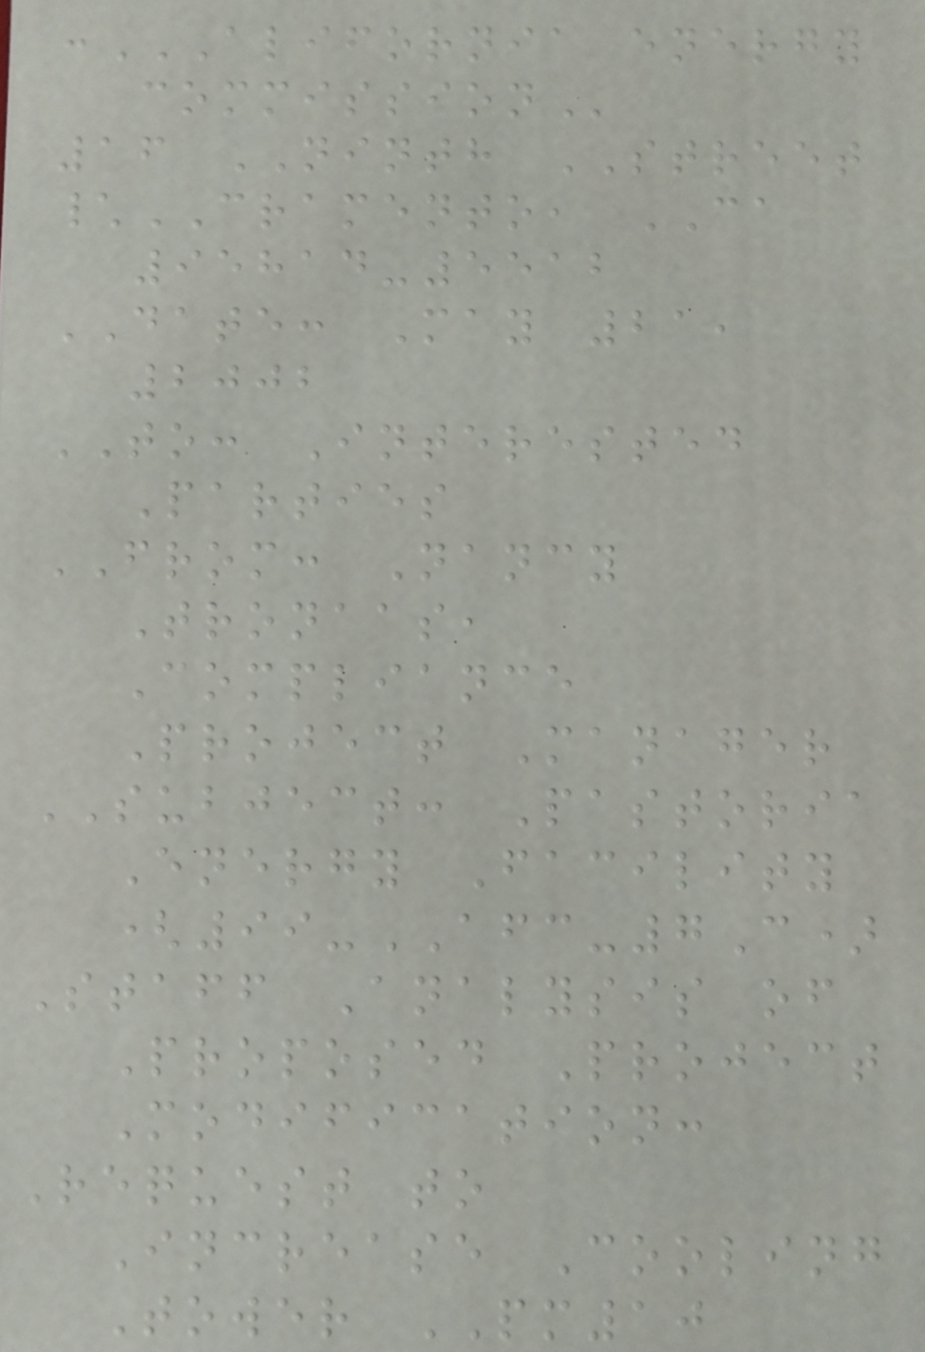:ALIFORNIA ENERGY
COMMISSION
16 NINTH STREET
\CRAMENTO, CA
95814-5512
DATE: May 21,
2002
TO: Interested
Parties
FROM: Nancy
Tronaas,
Compliance
Project Manager
SUBJECT: Pastoria
Energy Facility
(99-AFC-7C)
Staff Analysis of
Proposed Project
Modification:
Request to
Increase Cooling
Tower PM10
